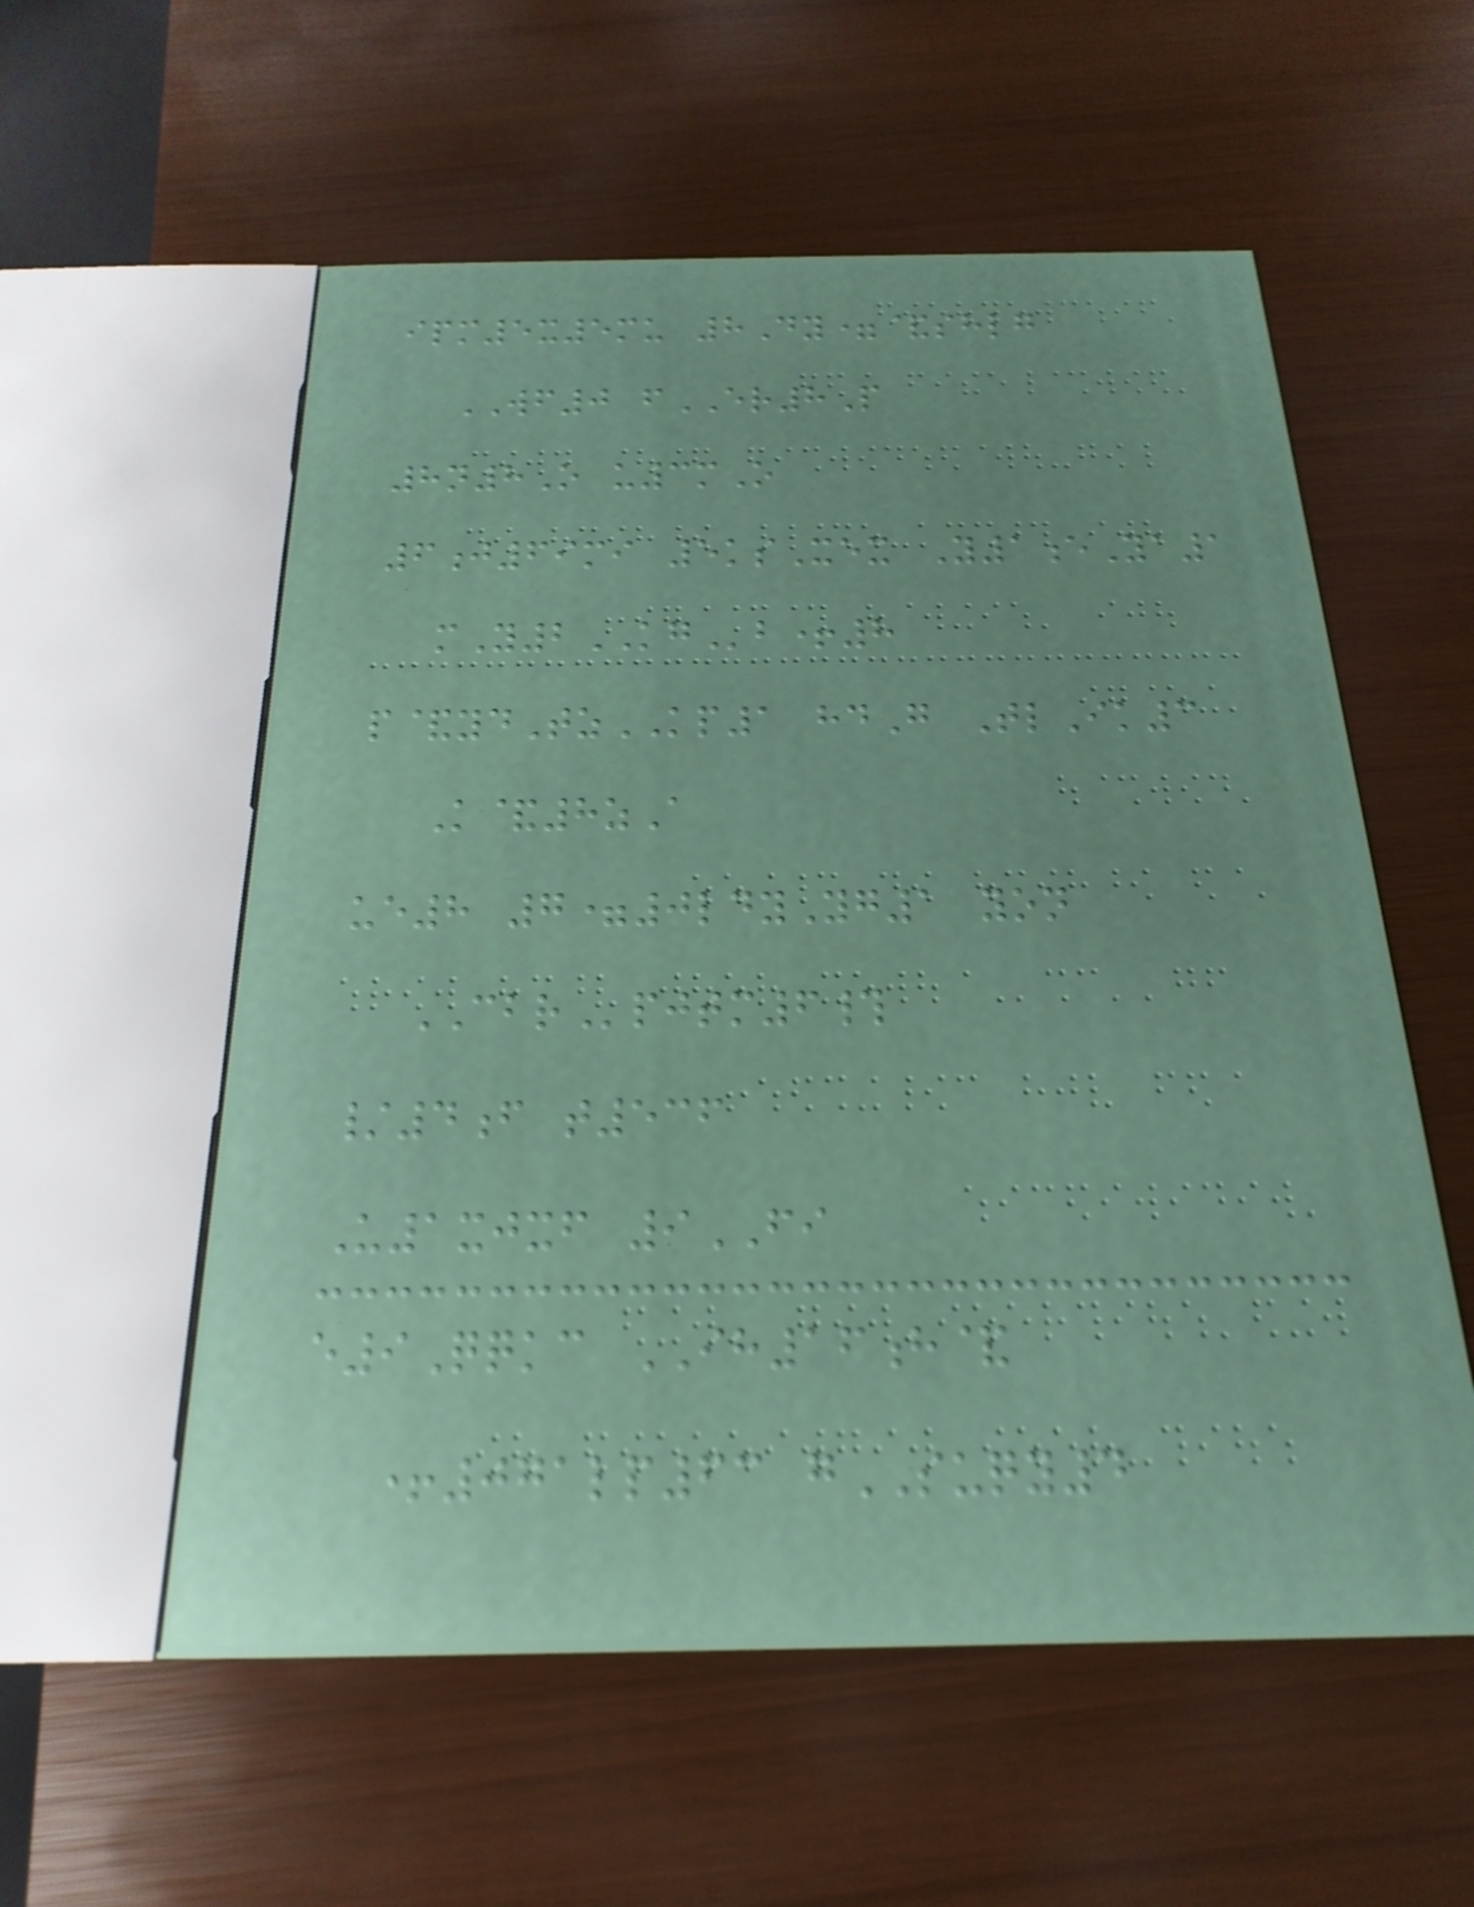ipm5x5mu 8Dy=&shlg
WF0 fER8P
8n8O u3mO
6j69mi 5ksXex Y1eYa1
mY2KGb+8
p&ydTzKP1 hdG TlIk3
K&8zA
ue8 7=0ldyYg1 yon
CBRpjtm6#
/4f t536
U1xjxf 9FI
e9Qqkc IH16h&
+071lp63 gSUQY4
